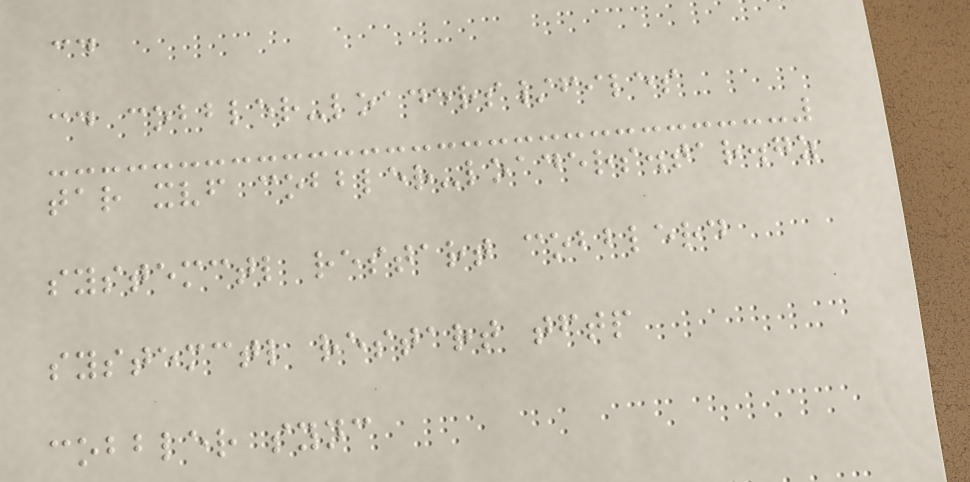cd
cd cobbler-loaders/files
tar xvf cobbler-loaders.tar.gz
systemctl restart cobblerd
systemctl restart tftp
cobbler sync
